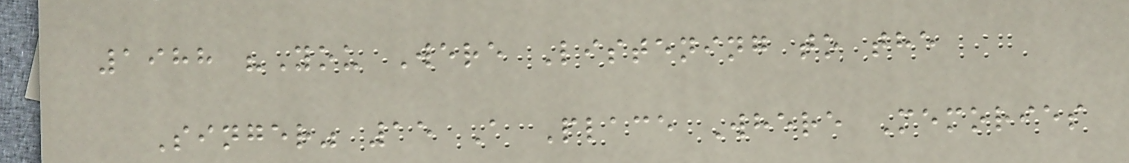1988 "You Were Listening to the
Singer" 15 A Place Where Memories
